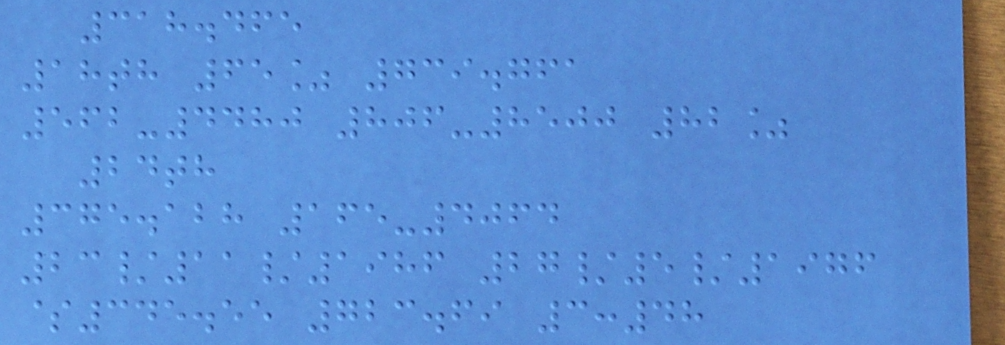318.465
18th 65% 739.761
562-4480 806-8500 82%
24th
375.128 165-4064
23/11/1986 27/5/1976
$345.55 723.69 3:48
